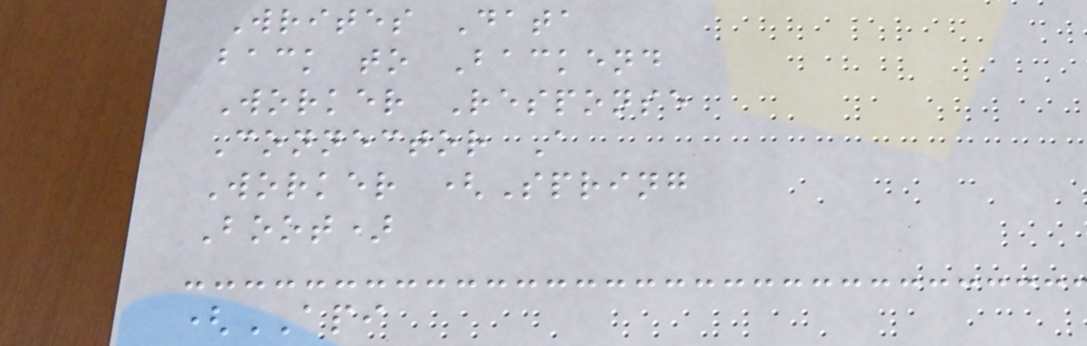Writes Data
back to Backend
Worker Response
Connector A
Worker (Spring
Boot)
(API
